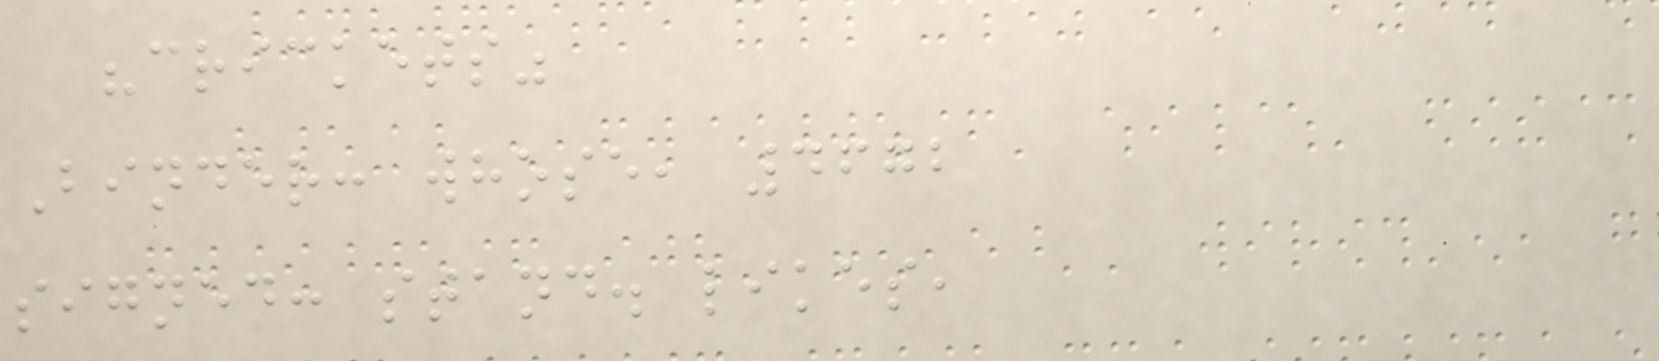"crickets"
Binder: whose, 4672
signed: stand. likes,
